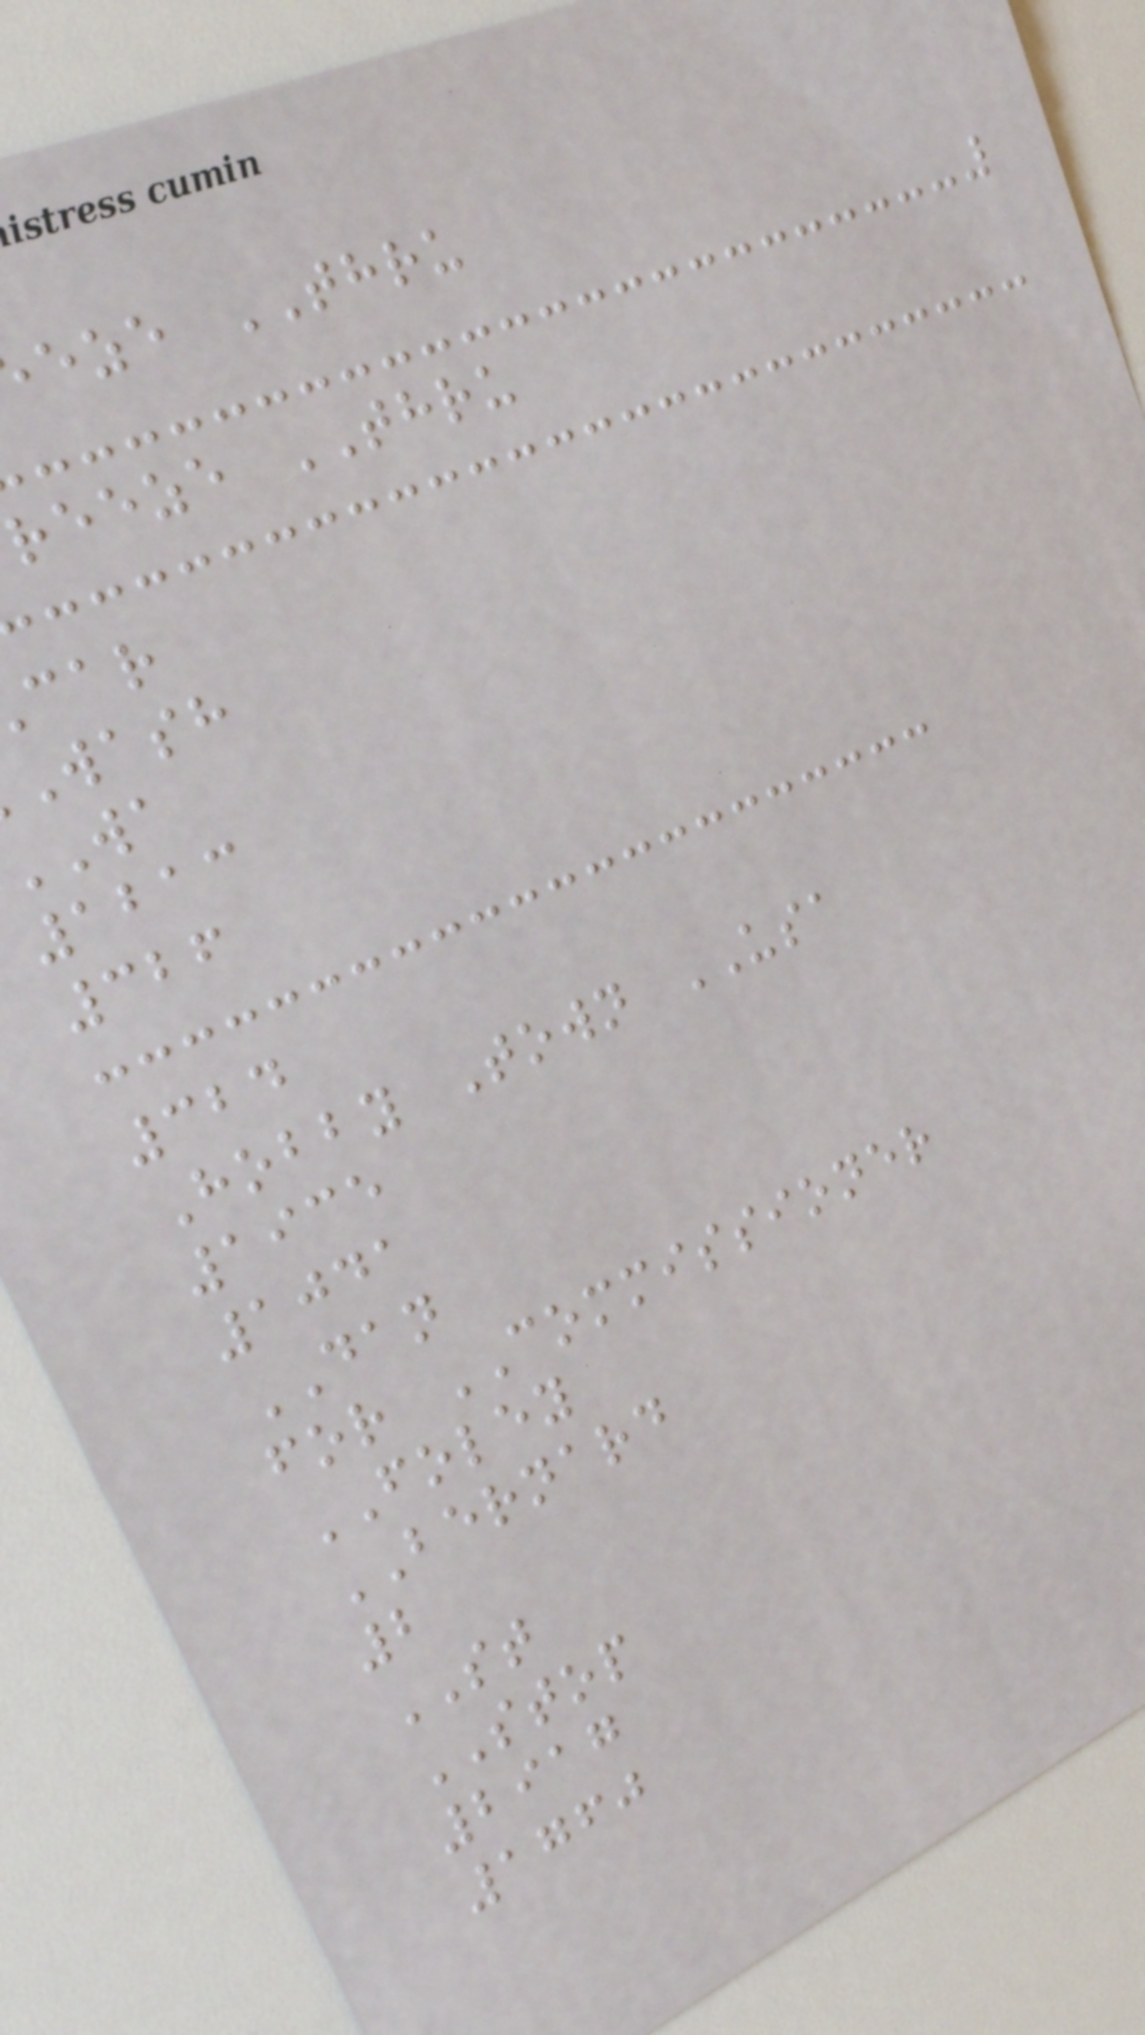eze THRU
reeze THRU
wash
1213
326
324
Hobby Town USA
1935
1041
DAN
for COMMISSIONER
FOLEY
BERNARD
2
ST
STOP
2917
1760
